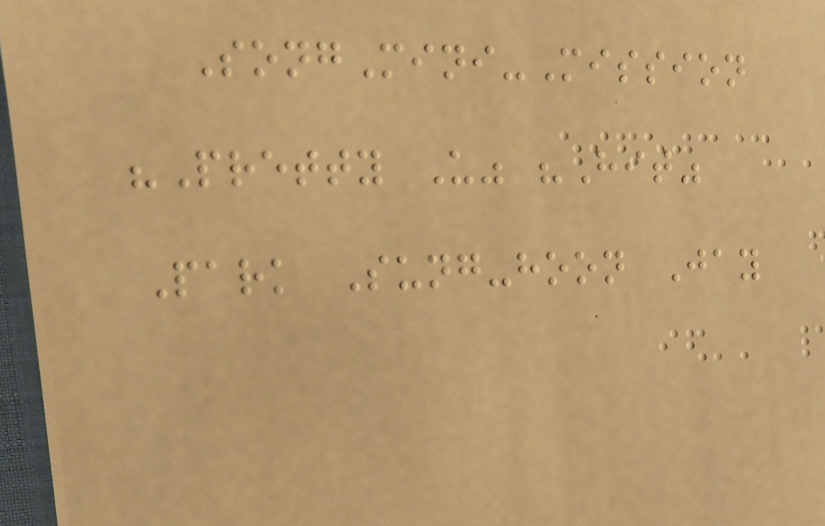SongMini-Mission
"Pretty U" "Hit"
Park Sung-hoon Jay
